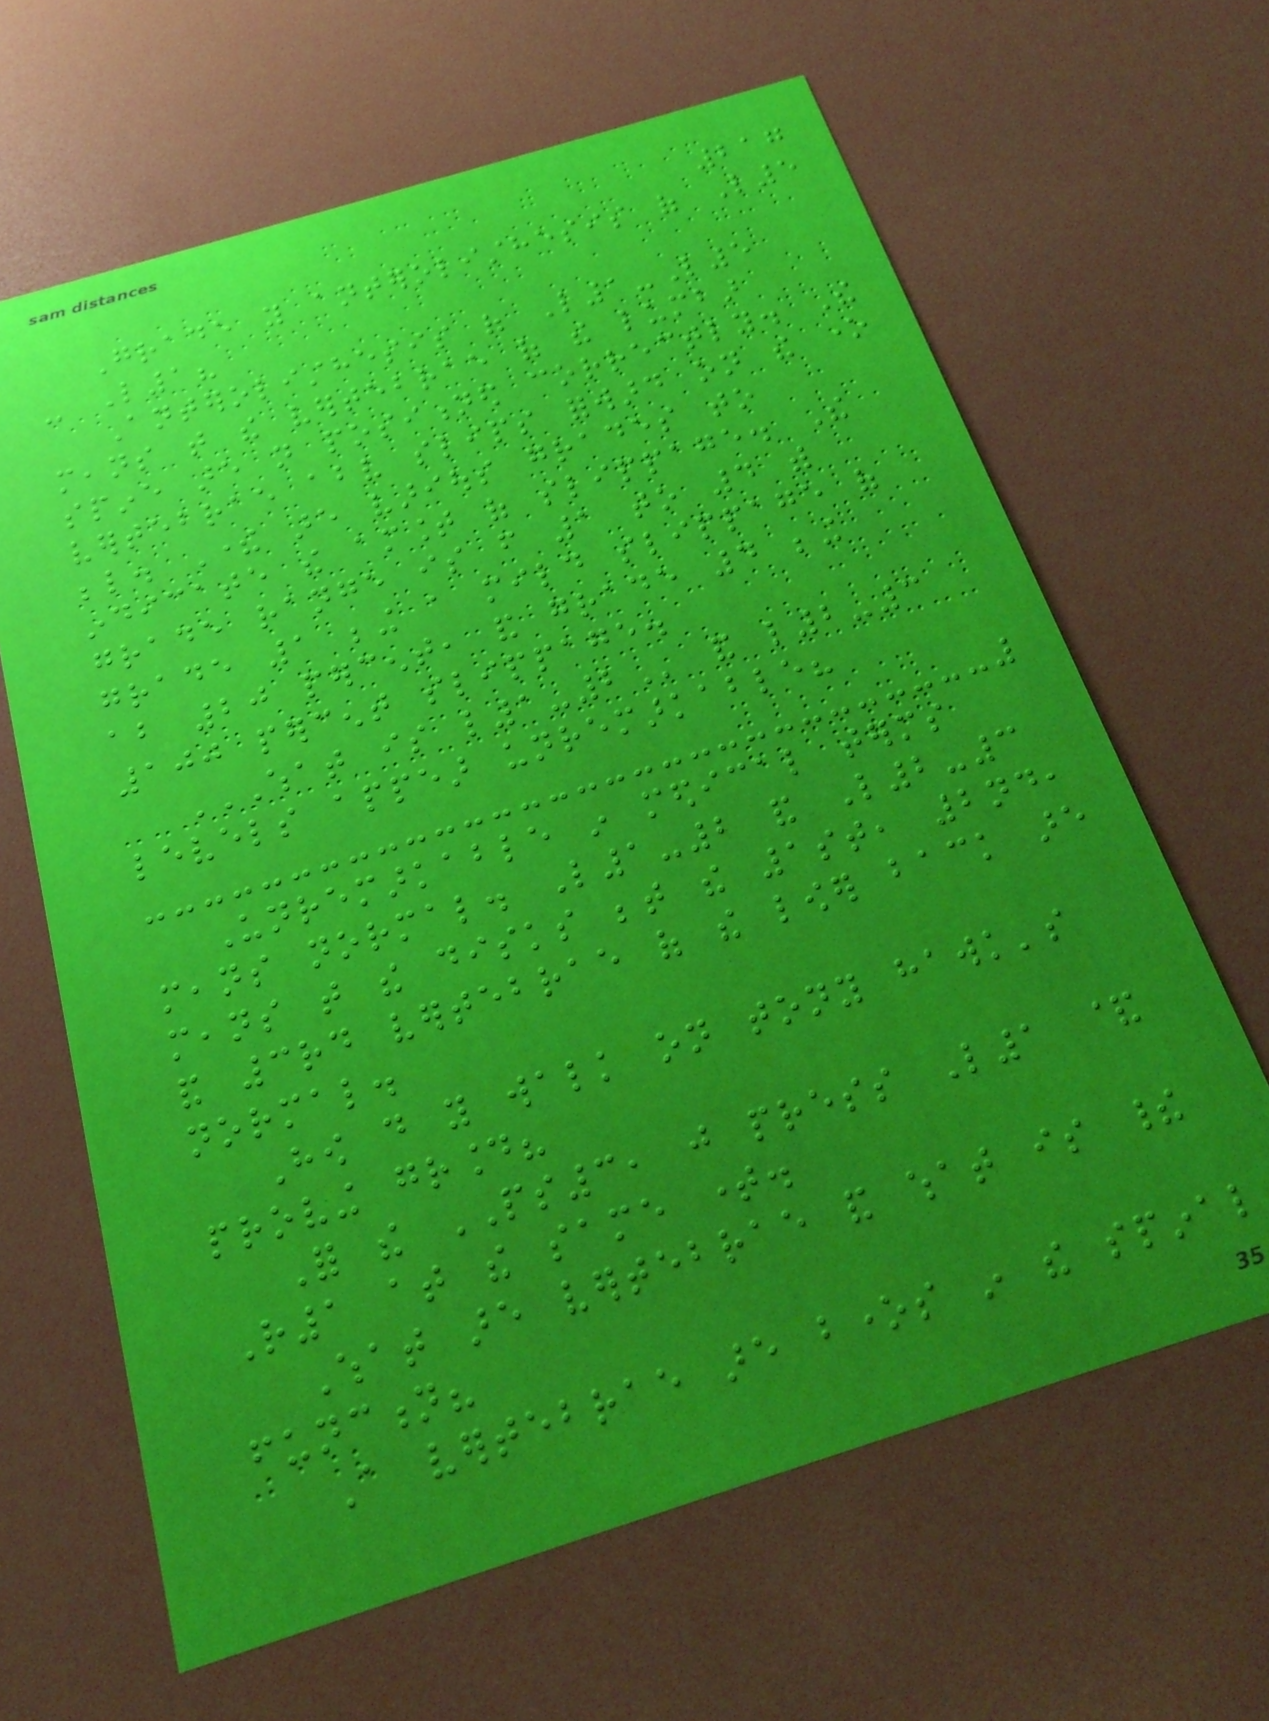217
Grade you anterolisthesis of L5
- L1?
Anterolisthesis of L1-L5
means that the vertebrae of the lumbar
spine are not positioned correctly. The
vertebrae above slips forward on the one
below. There are various grades to
indicate the amount of slippage. The
grade range is from 1 to 4 with
grade 1 being a mild slippage of
about 20 percent, and grade 4 being
100 percent slippage.
WHAT IS L1-2 and l2-3
levels appear unremarkable?
Unremarkable in medical terms
means normal. L1-2 and L2-3
means that the disks between the 1st, 2nd,
and 3rd vertebrae of the lower back are
normal.
How do you walk on tony hawk's
proving ground?
For the PS3, just press L1 &
R1 at the same time.
What are vertebrae and what is their
function?
A vertebrae are bones in the spinal
